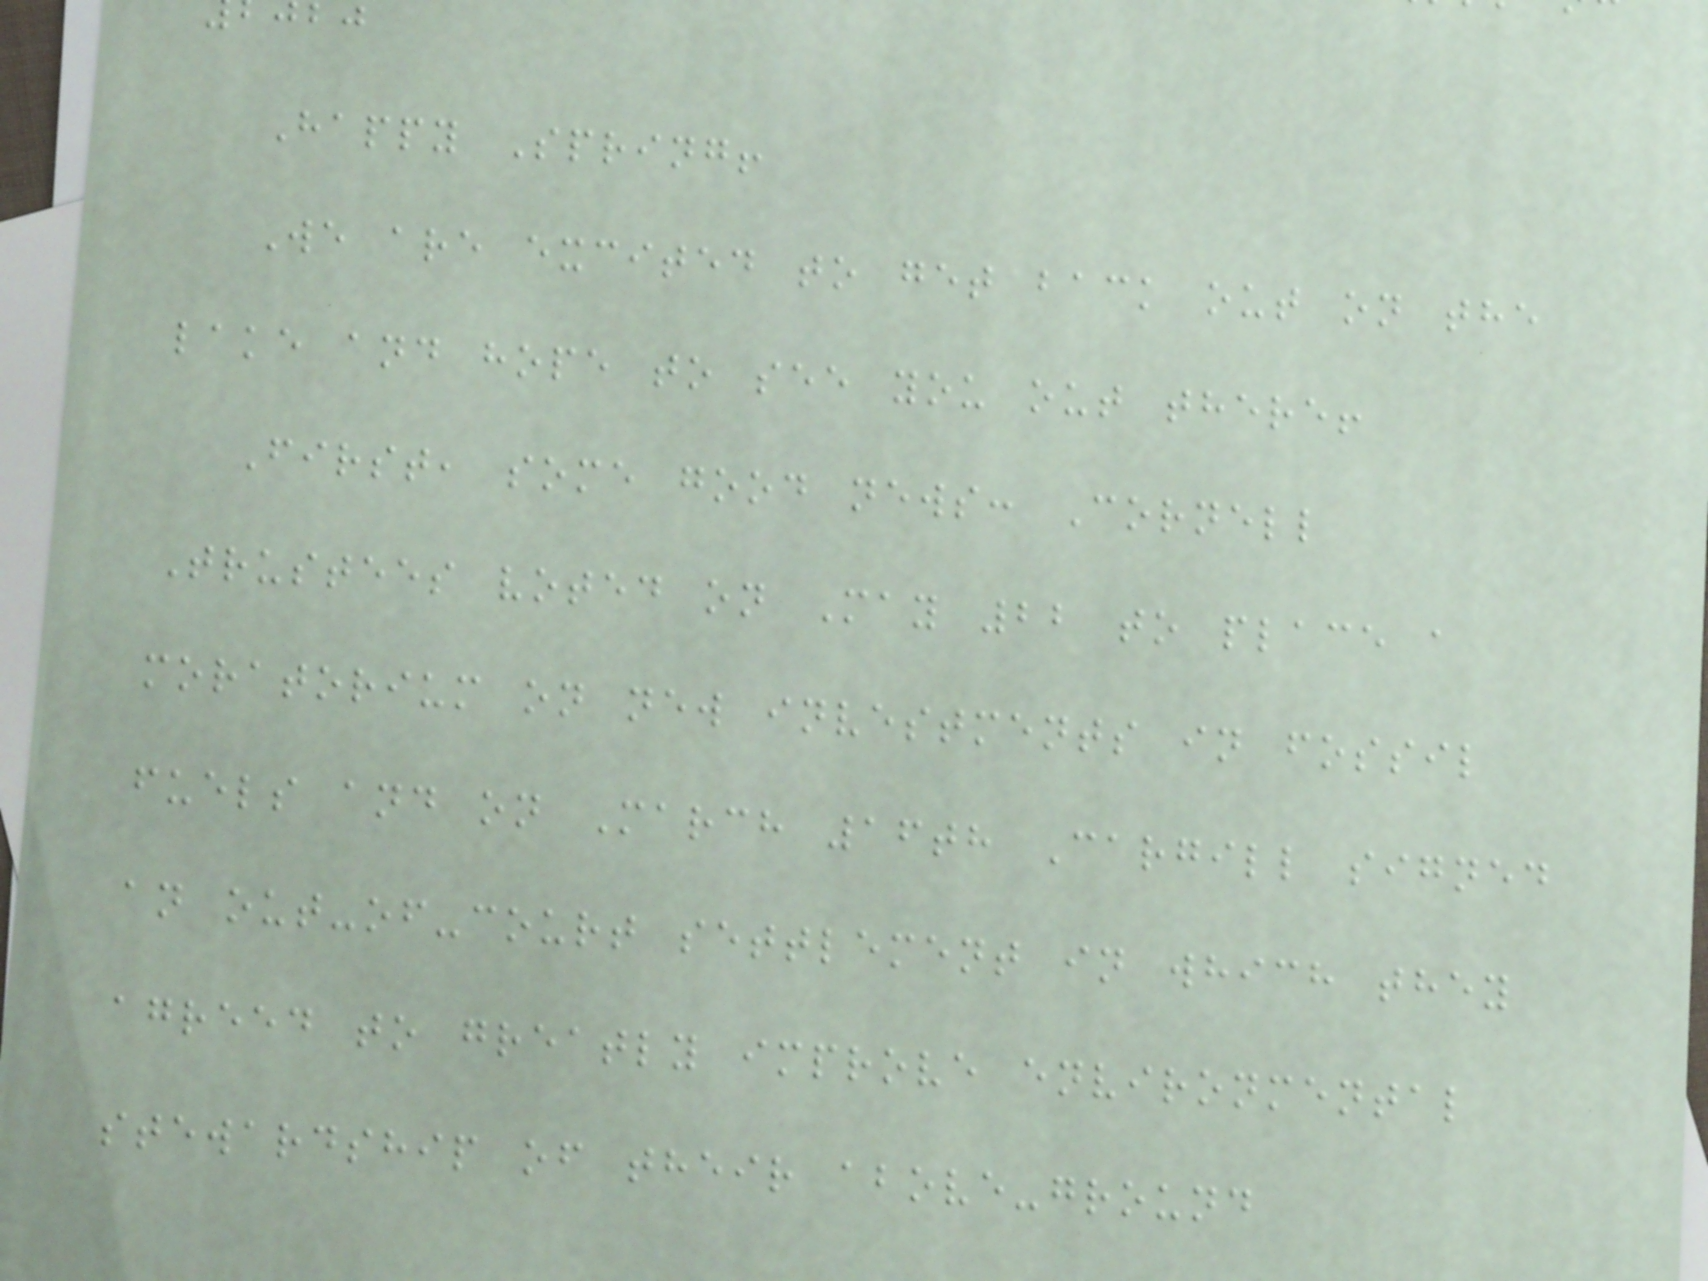Happy Spring!
We are excited to get back out on the
lake and hope to see you out there!
First, some good news: Cornell
Trustees voted on May 22 to place a
moratorium on new investments in fossil
fuels and on March 16th Cargill signed
an out-of-court settlement in which they
agreed to greatly improve environmental
stewardship of their above-ground
